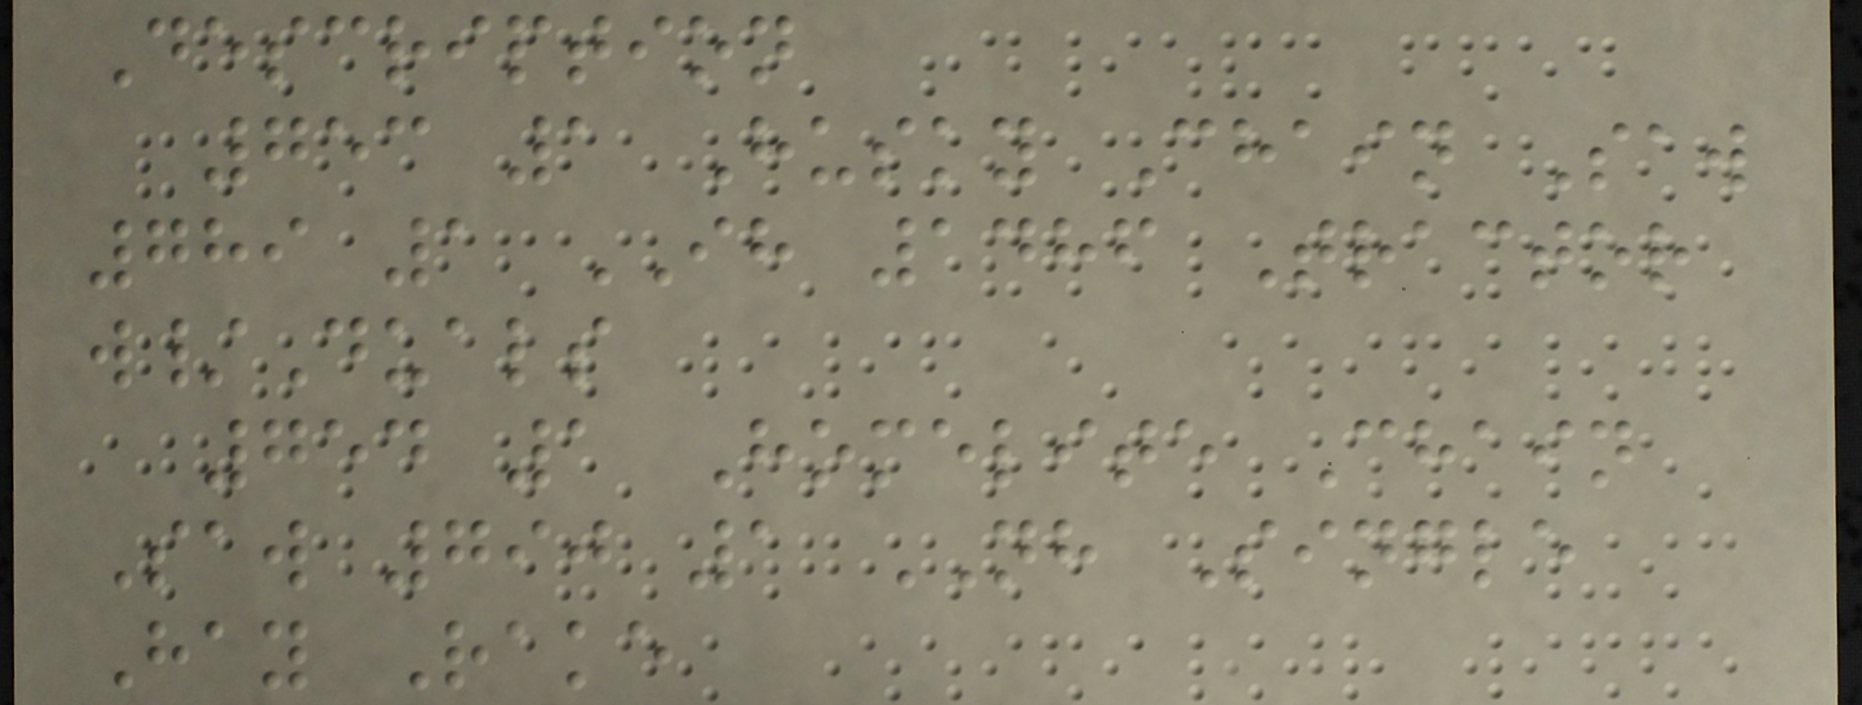Description
753 1 Husky Chain Saw
789 1 IH 1486 Tractor
w/Duals
754 1 Homelite Chain
Saw 790 1 NH Single
Hay Rake
